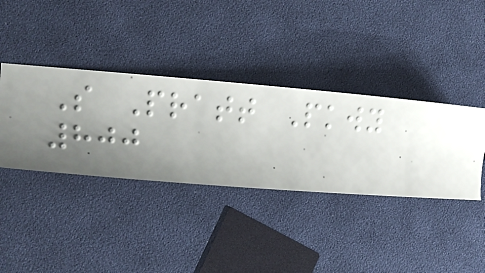S Pratt Pkwy
800
